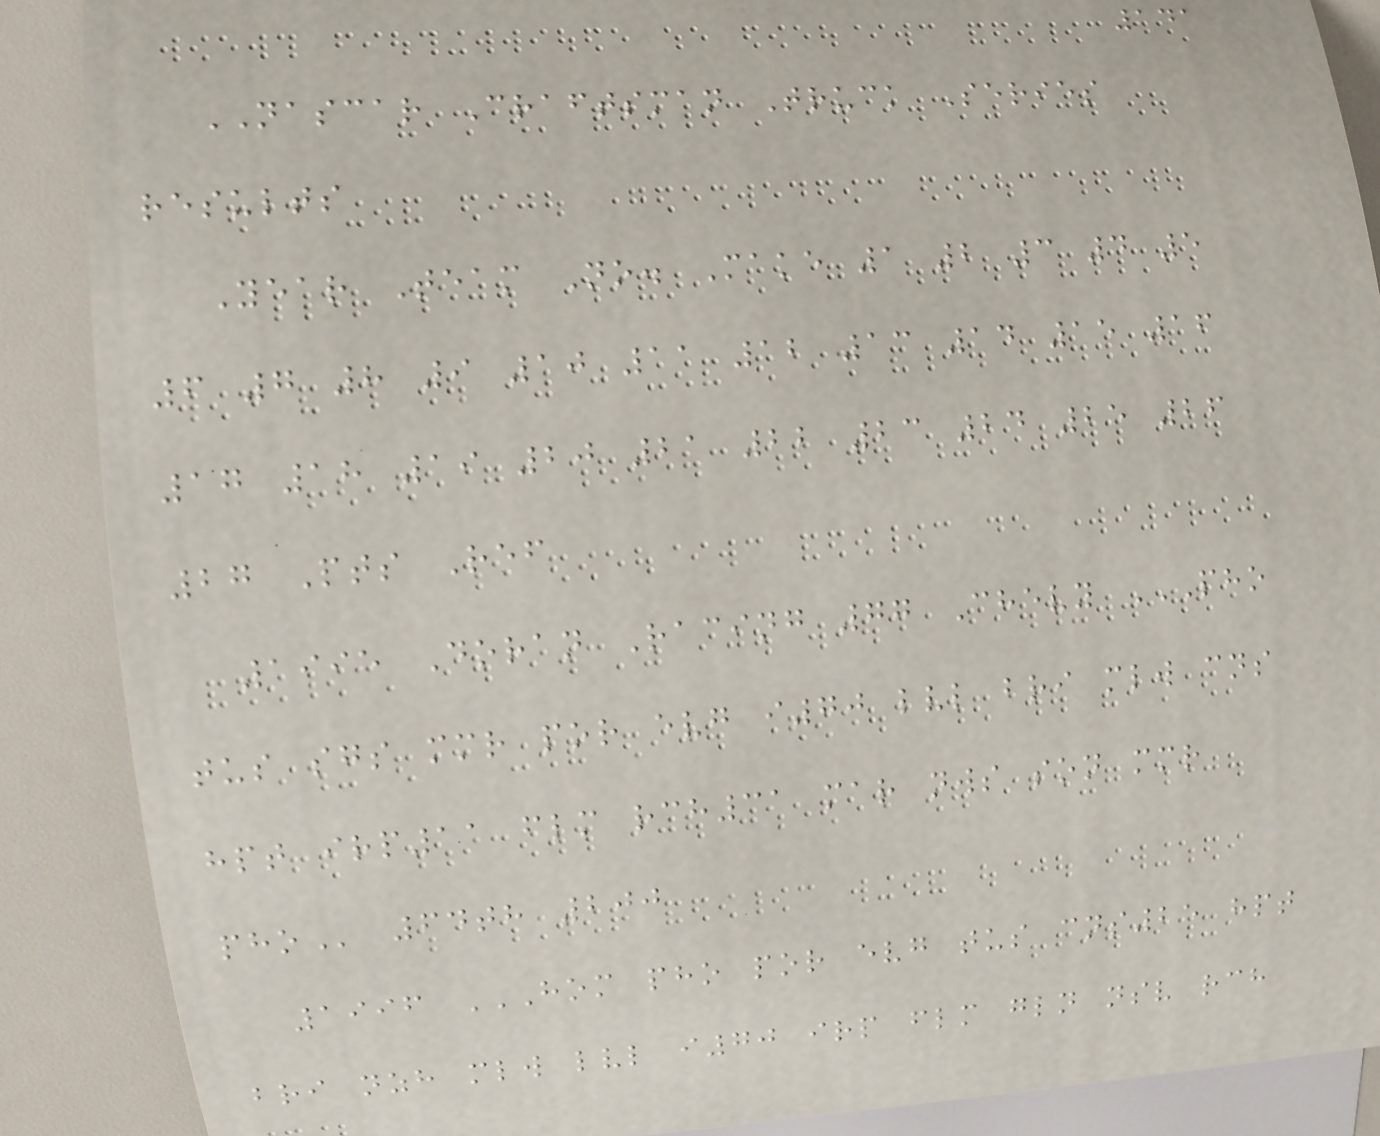141
NASCAR Craftsman Truck Series
results
Year Team No. Make 1 2 3 4 5
6 7 8 9 10 11 12 13 14 15 16
17 18 19 20 21 22 23 24 25 26
27 Pts Ref
1995 Doran Racing 77 Chevy PHO
TUS SGS MMR POR EVG I70 LVL BRI MLW CNS
HPT IRP11 FLM RCH31 MAR NWS SON MMR
PHO 64th 200
1996 HOM PHO POR EVG TUS CNS25 HPT
BRI NZH MLW LVL I70 IRP FLM GLN NSV RCH
